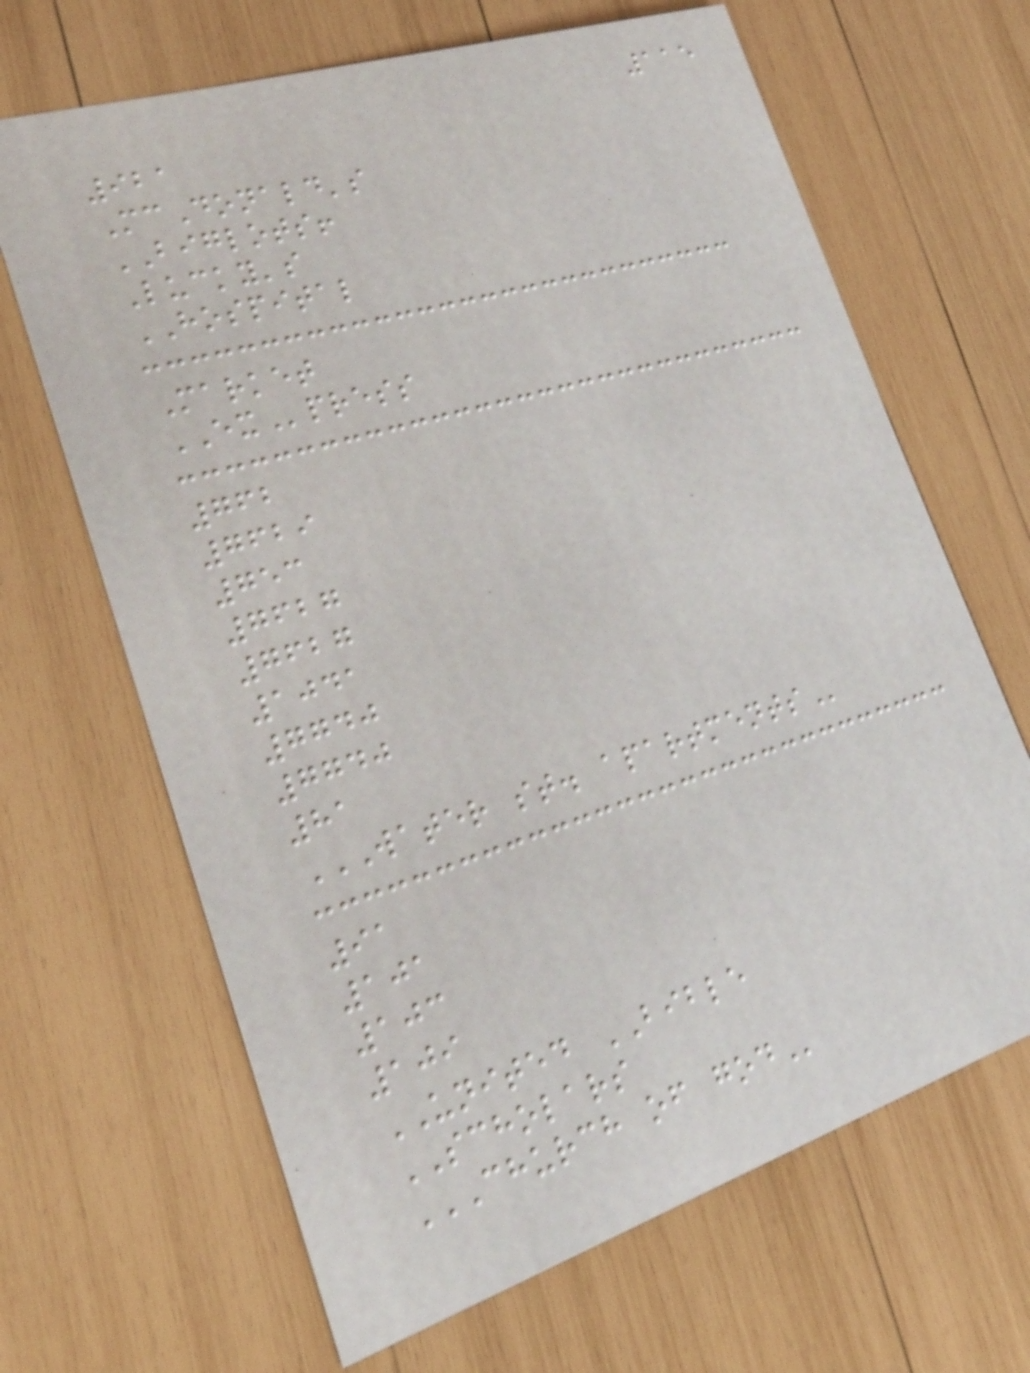115
921
McDonald's
BIGLOTS!
Lucky's
HOSPITAL
Market
EXpress
762
7629
753
7627
7627
1041
7740
7740
81
WATER ST. APARTMENTS
91
101
103
109
UNITED BIBLE
SCHOLARS
CHURCH OF GOD
